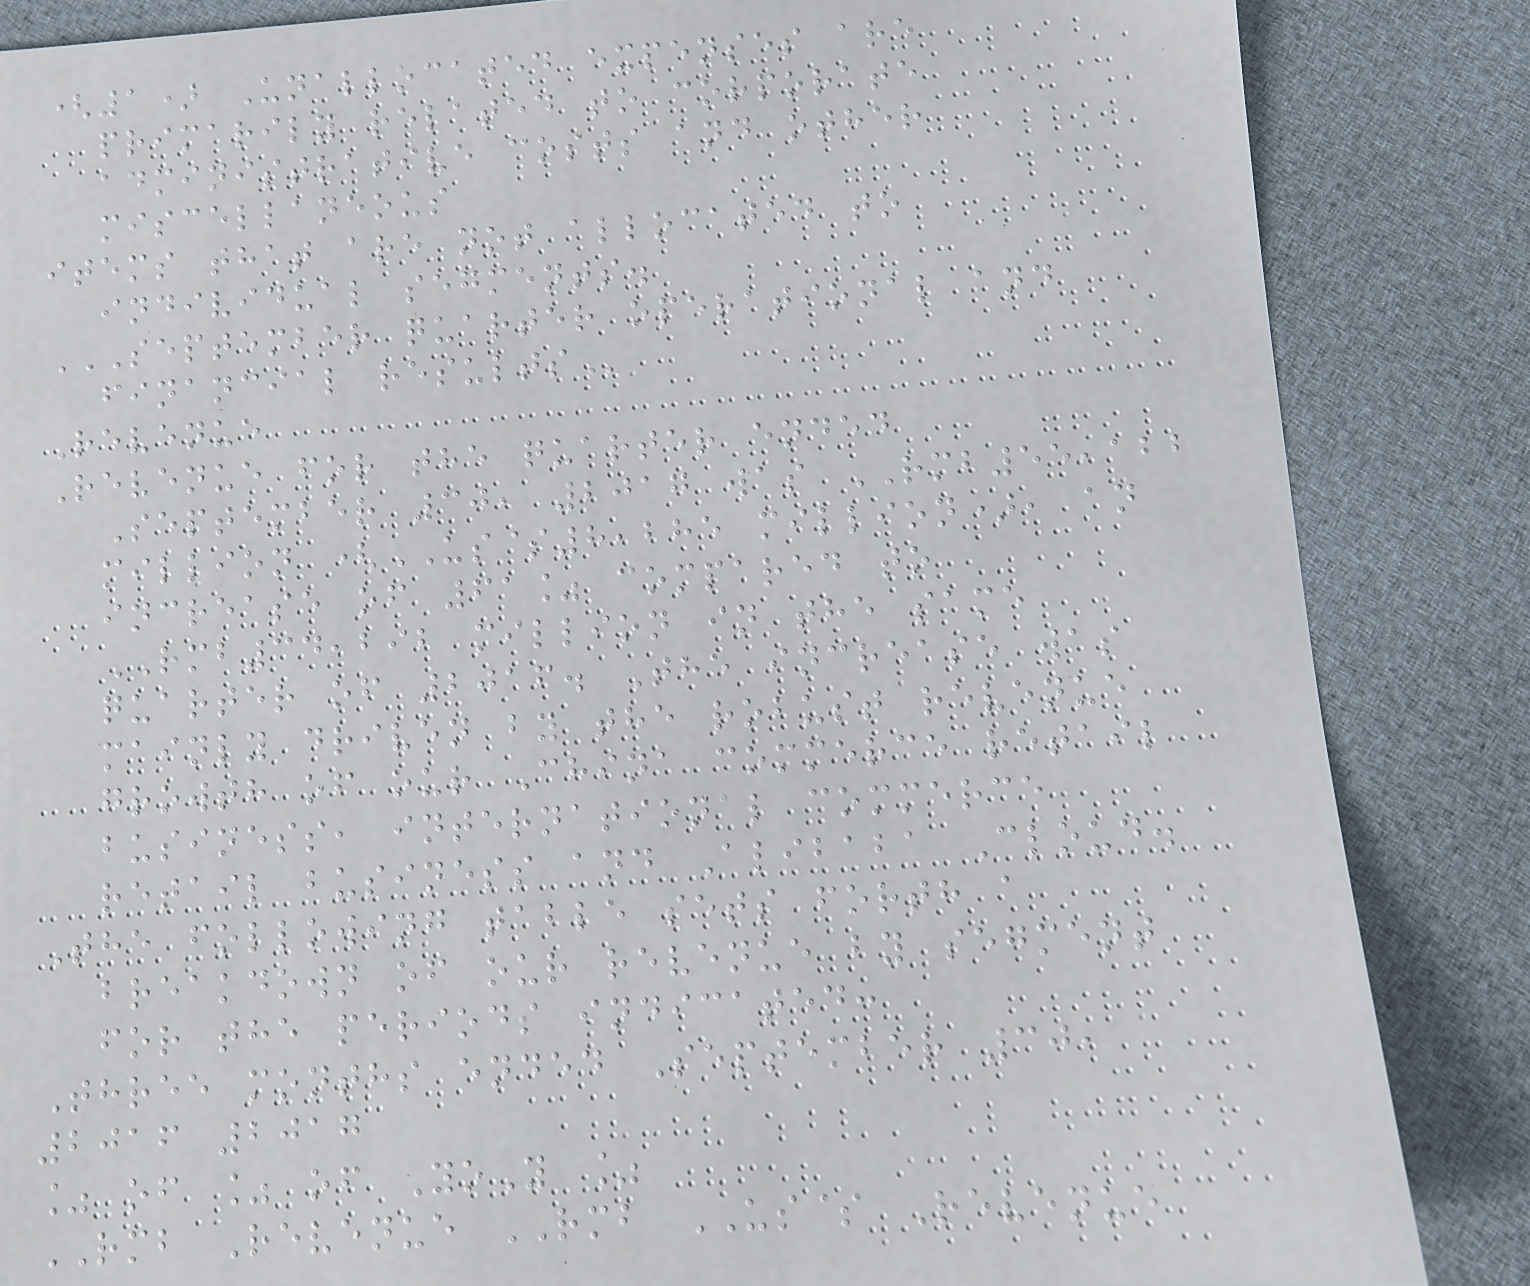(1) Unallocated expenses are
primarily related to corporate
administrative costs and other
miscellaneous
items that are not allocated to
individual segments.
SEPTEMBER QUARTER OPERATIONAL AND
FINANCIAL RESULTS
Revenue
Revenue for the quarter ended
September 30, 2017 was RMB55,122
million (US$8,285 million), an
increase of 61% compared to
RMB34,292 million in the same
quarter of 2016. The increase was
mainly driven by the robust revenue
growth of our China commerce retail
business, international commerce
retail business and Alibaba Cloud.
The following table sets forth a
breakdown of our revenue by segment
for the periods indicated:
Three months ended September 30,
2016 2017
% of % of YoY %
RMB Revenue RMB US$ Revenue
